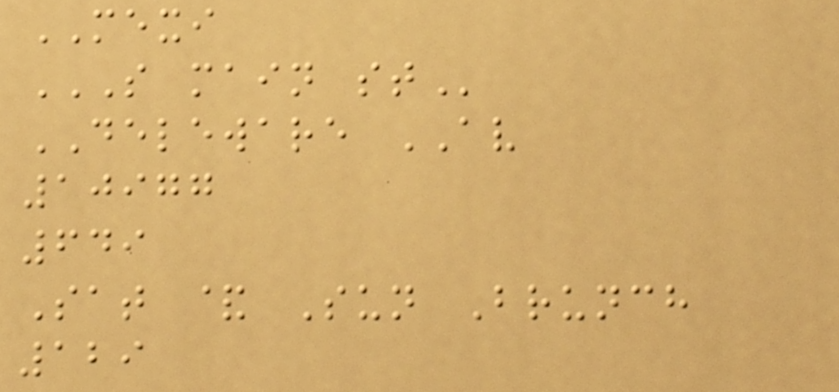MEXI
S MAIN ST
DELEWARE AV
10977
649
Sat & Sun Brunch
129
